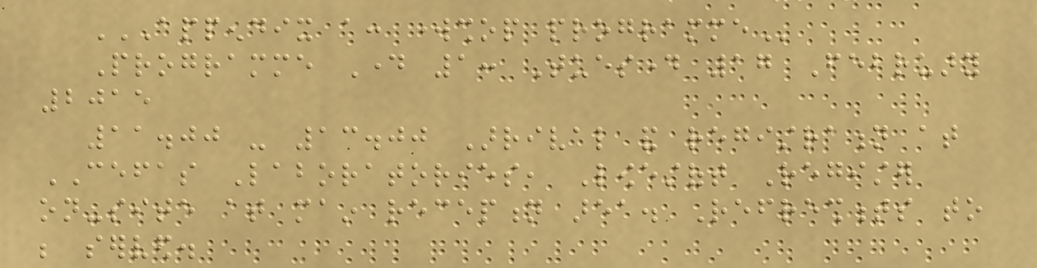APPENDIX A: WORKSHOP PROGRAMME
Programme Day 1: Tuesday 17 February
2015
11.00 - 13.00 Arrival and registration at
CEFAS Laboratories, Lowestoft Register
on-site at main reception area. Refreshments to
be served.
